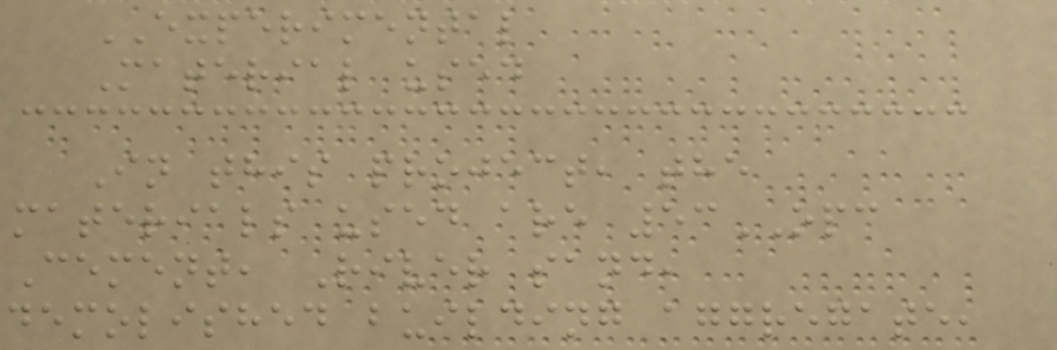EXPERIMENTAL
Material used
In this project, the
materials used are 53OPC
Cement, River sand,
demolished building aggregate,
